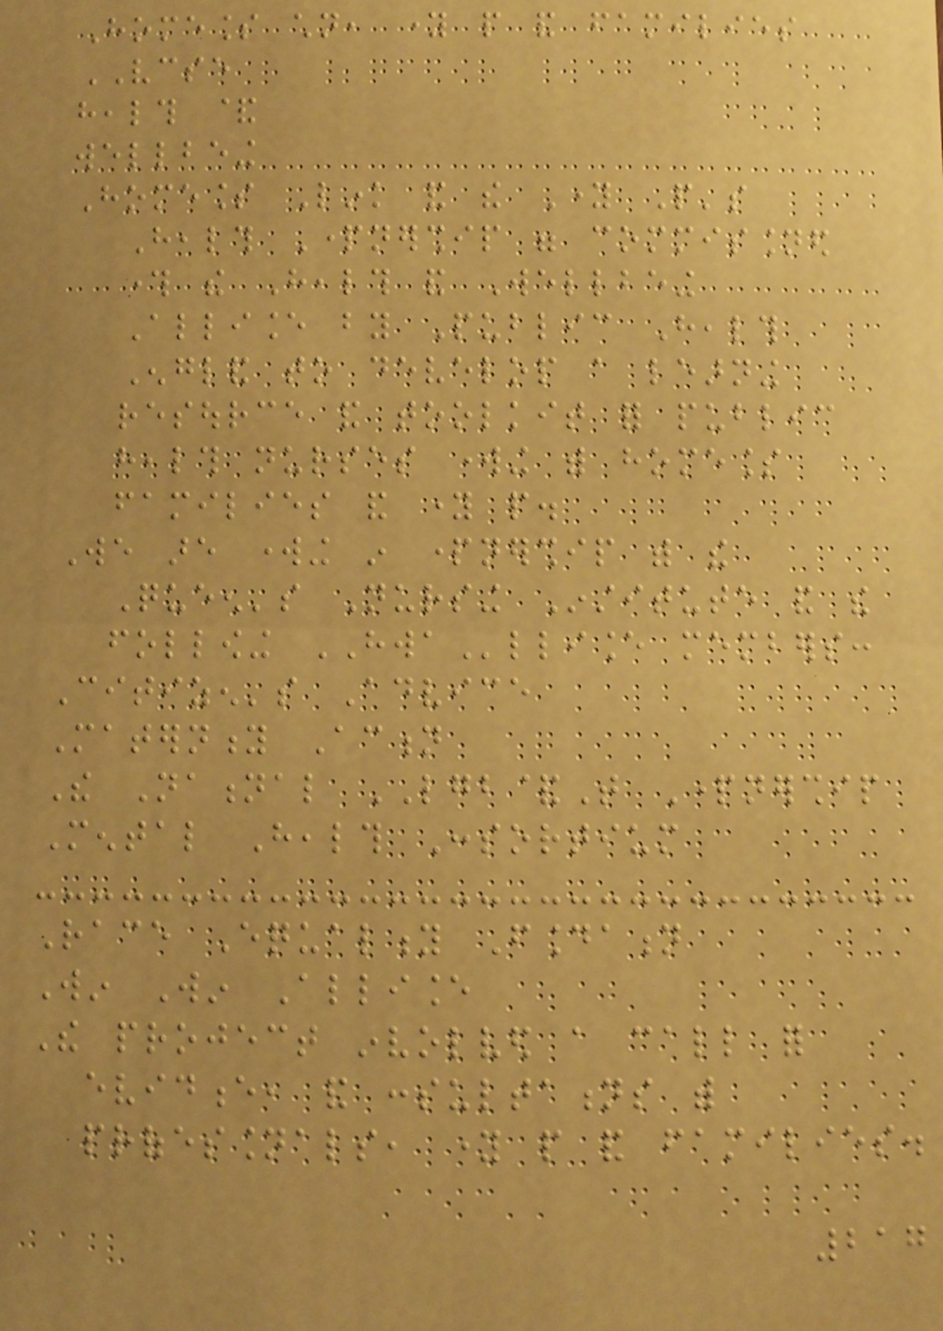Homeless children, young people and families
VCSE
health &
wellbeing
Homeless Link and the Young People's
Health Partnership were commissioned
through the Health and Wellbeing
Alliance by Public Health
England to develop a learning
resource and toolkit for public
health nurses working with homeless
families and young people.
We are working in partnership with the
Queen's Nursing Institute and the
following HWAlliance members:
Citizen's Advice
Maternity Action
The National LGB&T Partnership
Mental Health Consortium
Race Equality Foundation
Win Win Alliance
The project involved a call for
evidence, and consultations with
professionals, young people and families.
217
